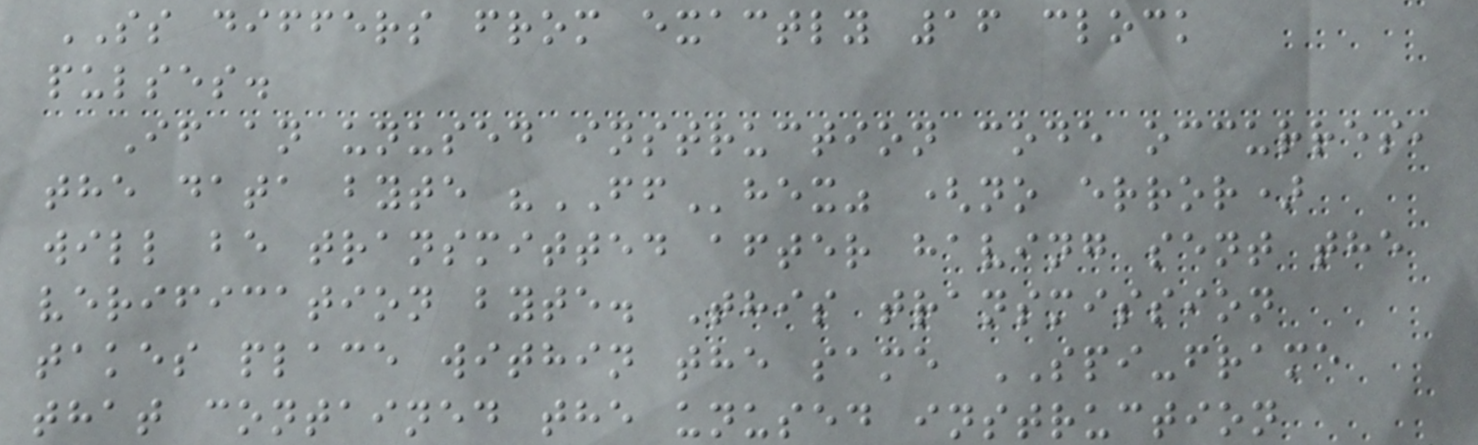SS differs from exactly 16 clock
pulses.
If an unused instruction code occurres,
the data byte "FFhex" (no error)
will be transmitted after having sent the
verification byte. This transmission
takes place within the same SPI-frame
that contained the unused instruction
